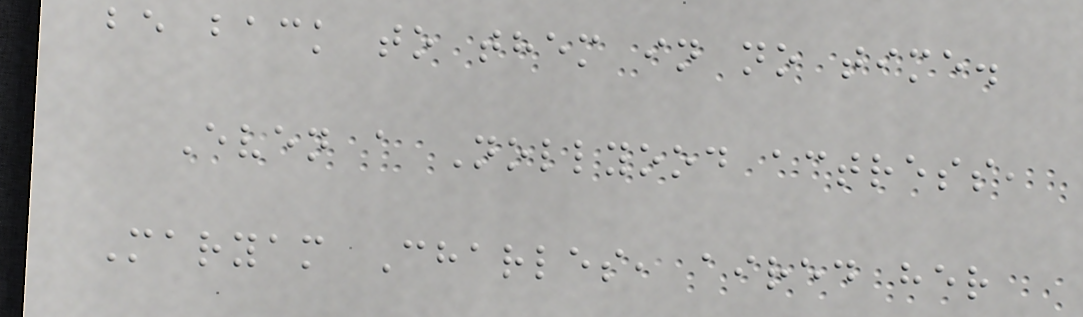be back to them in no time.
Even a Nollyood actress,
Maryam Charles, aired her
